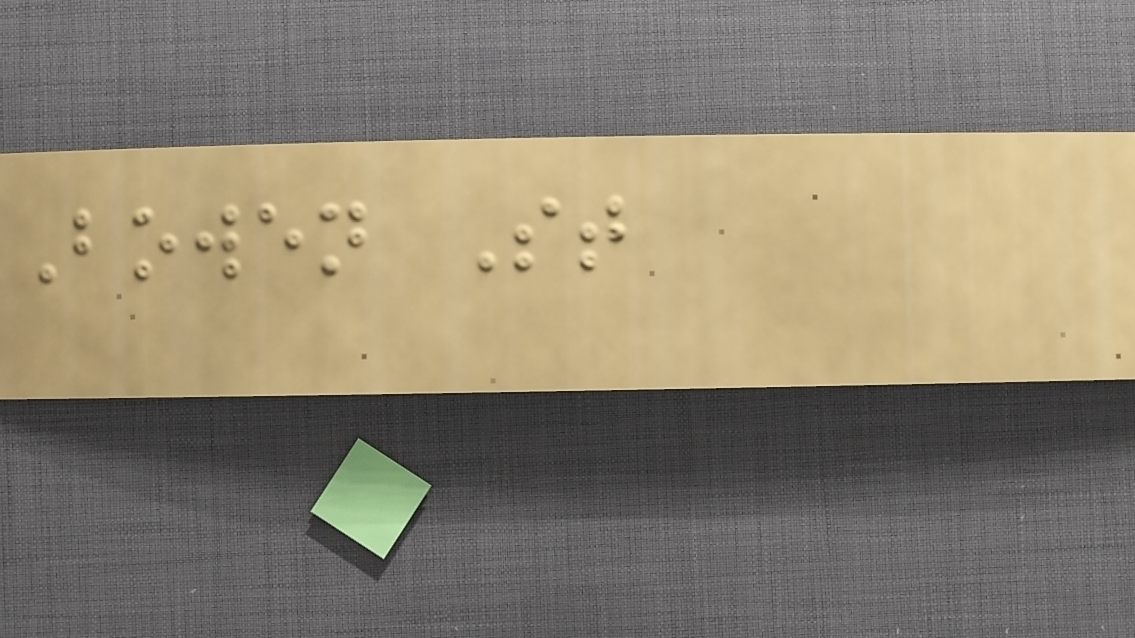Bowen St
